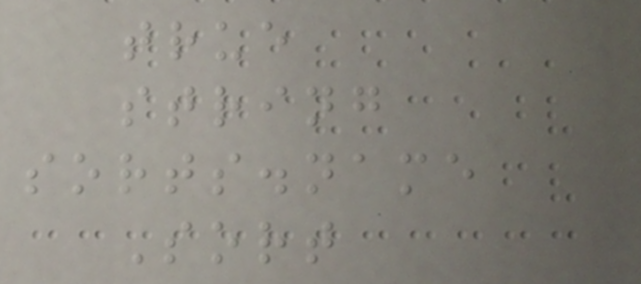true
string
sorts.name
Sort
